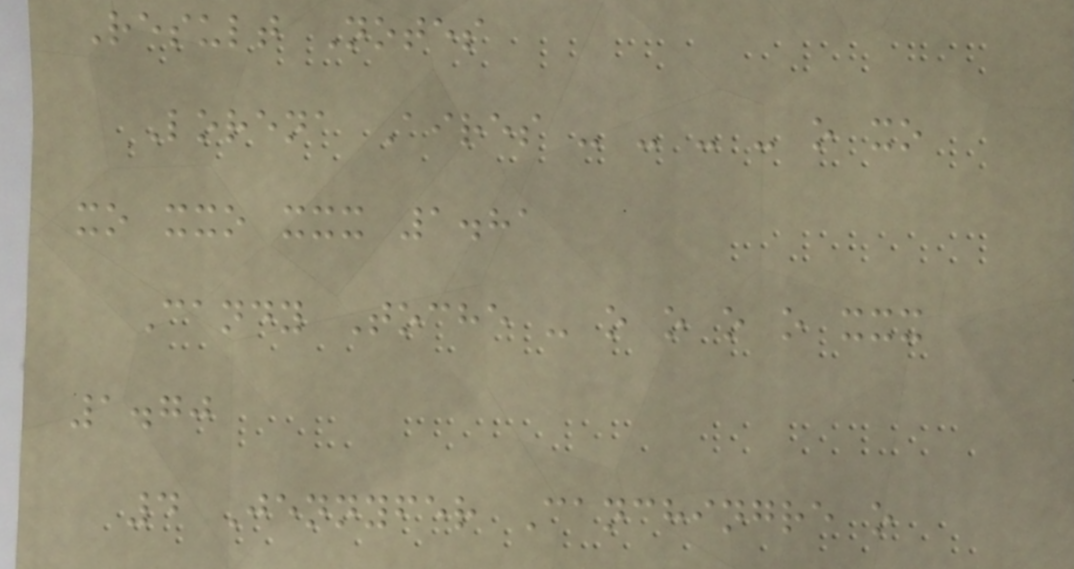Result Notes
Lorena Aires - - - - o xo
xo xxo xxx 1.81
Candy Toche - o o o o xxx
1.70
4 Jennyfer Canchingre o
